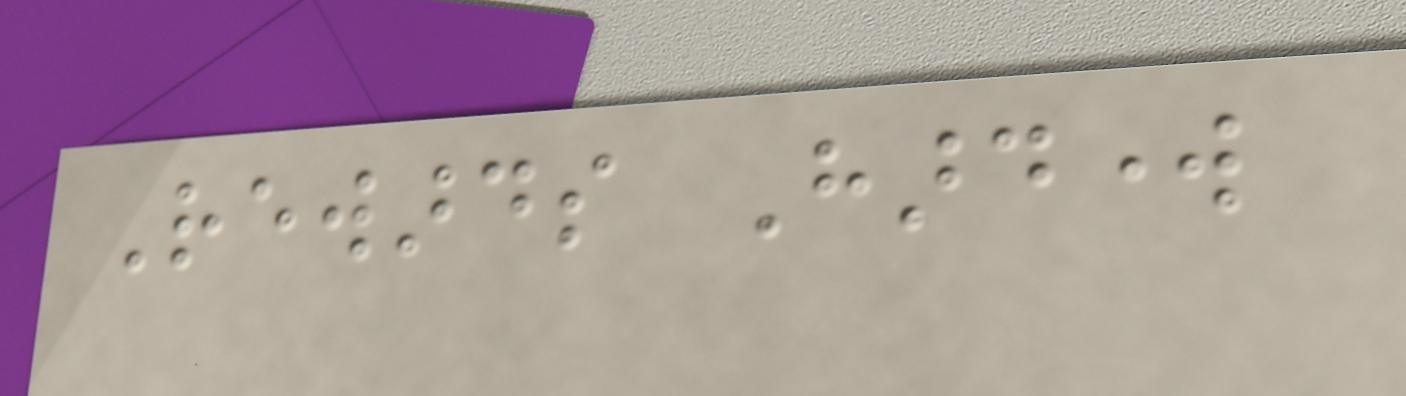Rewards Hardwork
